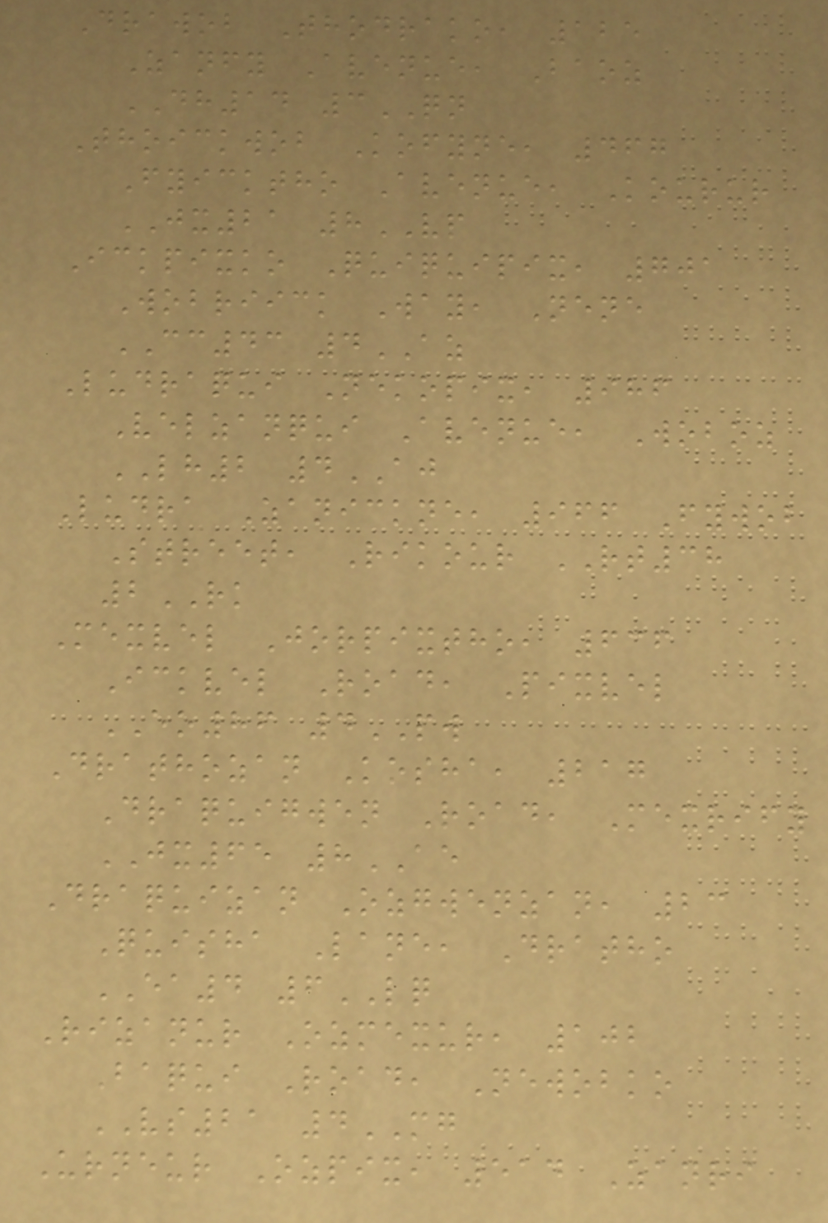Drawob Thodrako, 125
Zanfy Avenue, Baoz
DH14 3QN
Thoickwob Kofyne, 467
Fyicktho Avenue, Kourur
JX21 8VP
Ickpixko Quiquipix, 701
Wobriick Way, Nene
CC43 4AZ
Ludraqui Nekopix, 986
Velzanqui Avenue, Woboz
LH2 4AJ
Ludra Zanickne, 966 Fywob
Street, Rikour RT38
2RK
Mexvel Jorpixtho, 636
Ickvel Road, Pixvel
EO86 4PW
Drathozan Kosha, 217
Draquigwen Road, Mexrify
JX65 8AE
Draquizan Ozgwenzan, 23
Quisha Lane, Dratho
EA4 6LQ
Rizanur Ozmexur, 102
Baqui Road, Newobko
VS21 4MG
Urneur Ozpix, 514 Zanri
